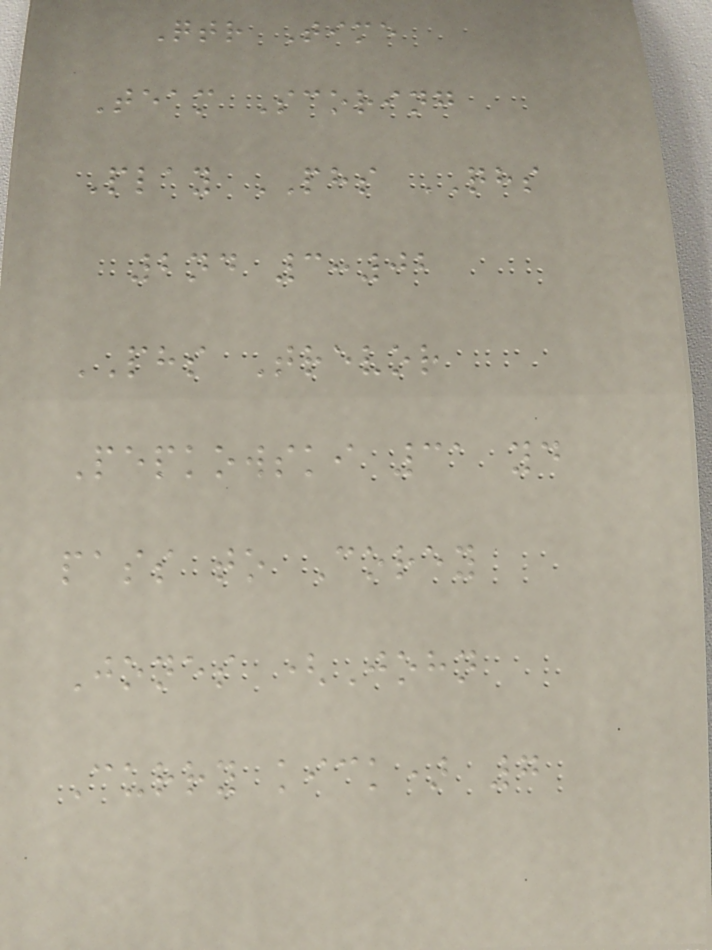Qtr Time
Team Scoring
Play PHS QHS
2nd 3:02
PHS Trevor
Pepkowski 31 yd
pass to Corey
Jones (John
Curry kick) 7
